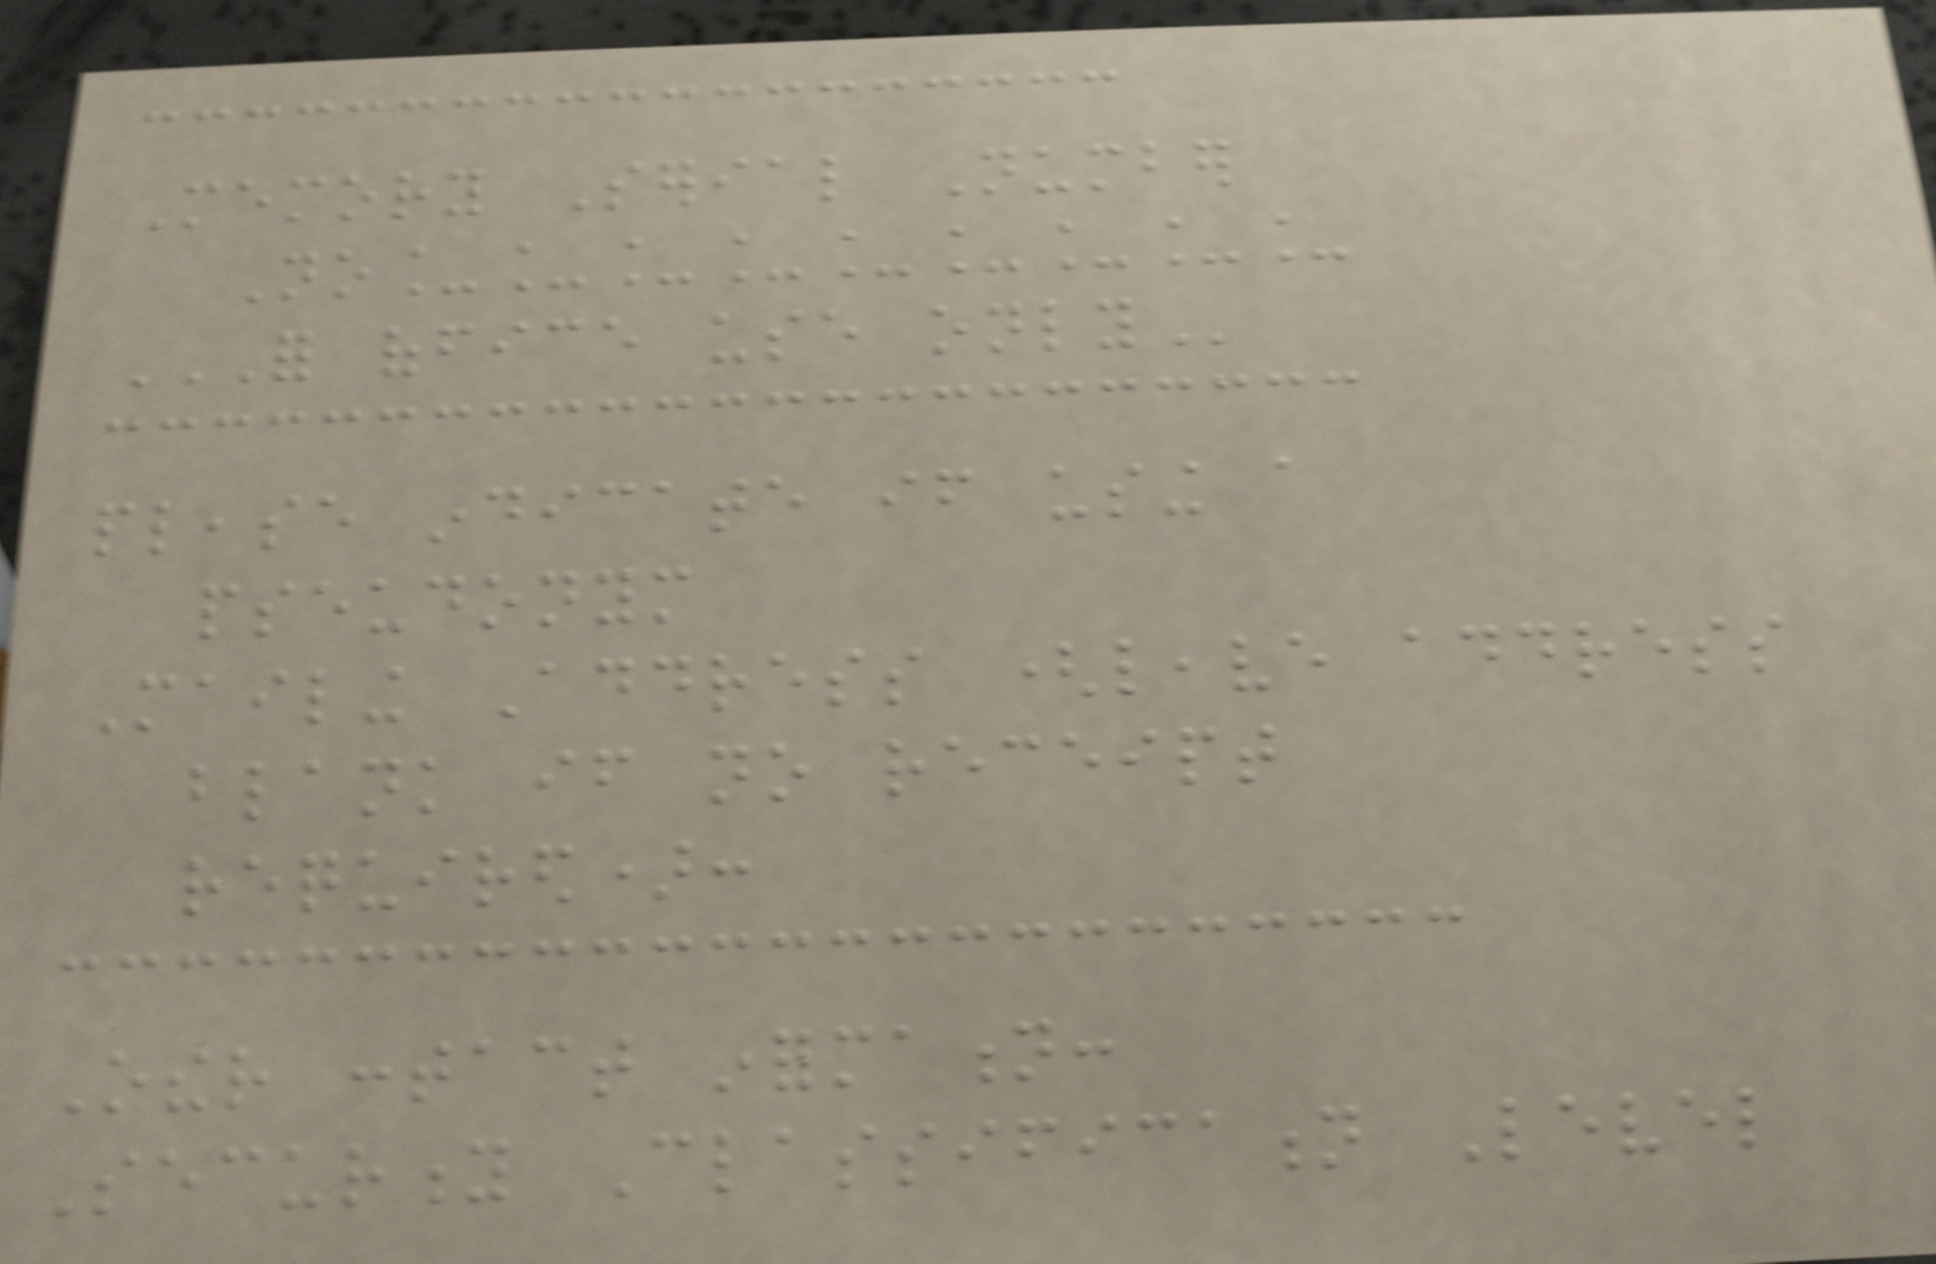Memory Serial Number
No_________
FOR OFFICE USE ONLY
please indicate if using a
pseudonym
Mailing Address (leave address
blank if no receipt
required):
Other contact information:
Security Classification Level
